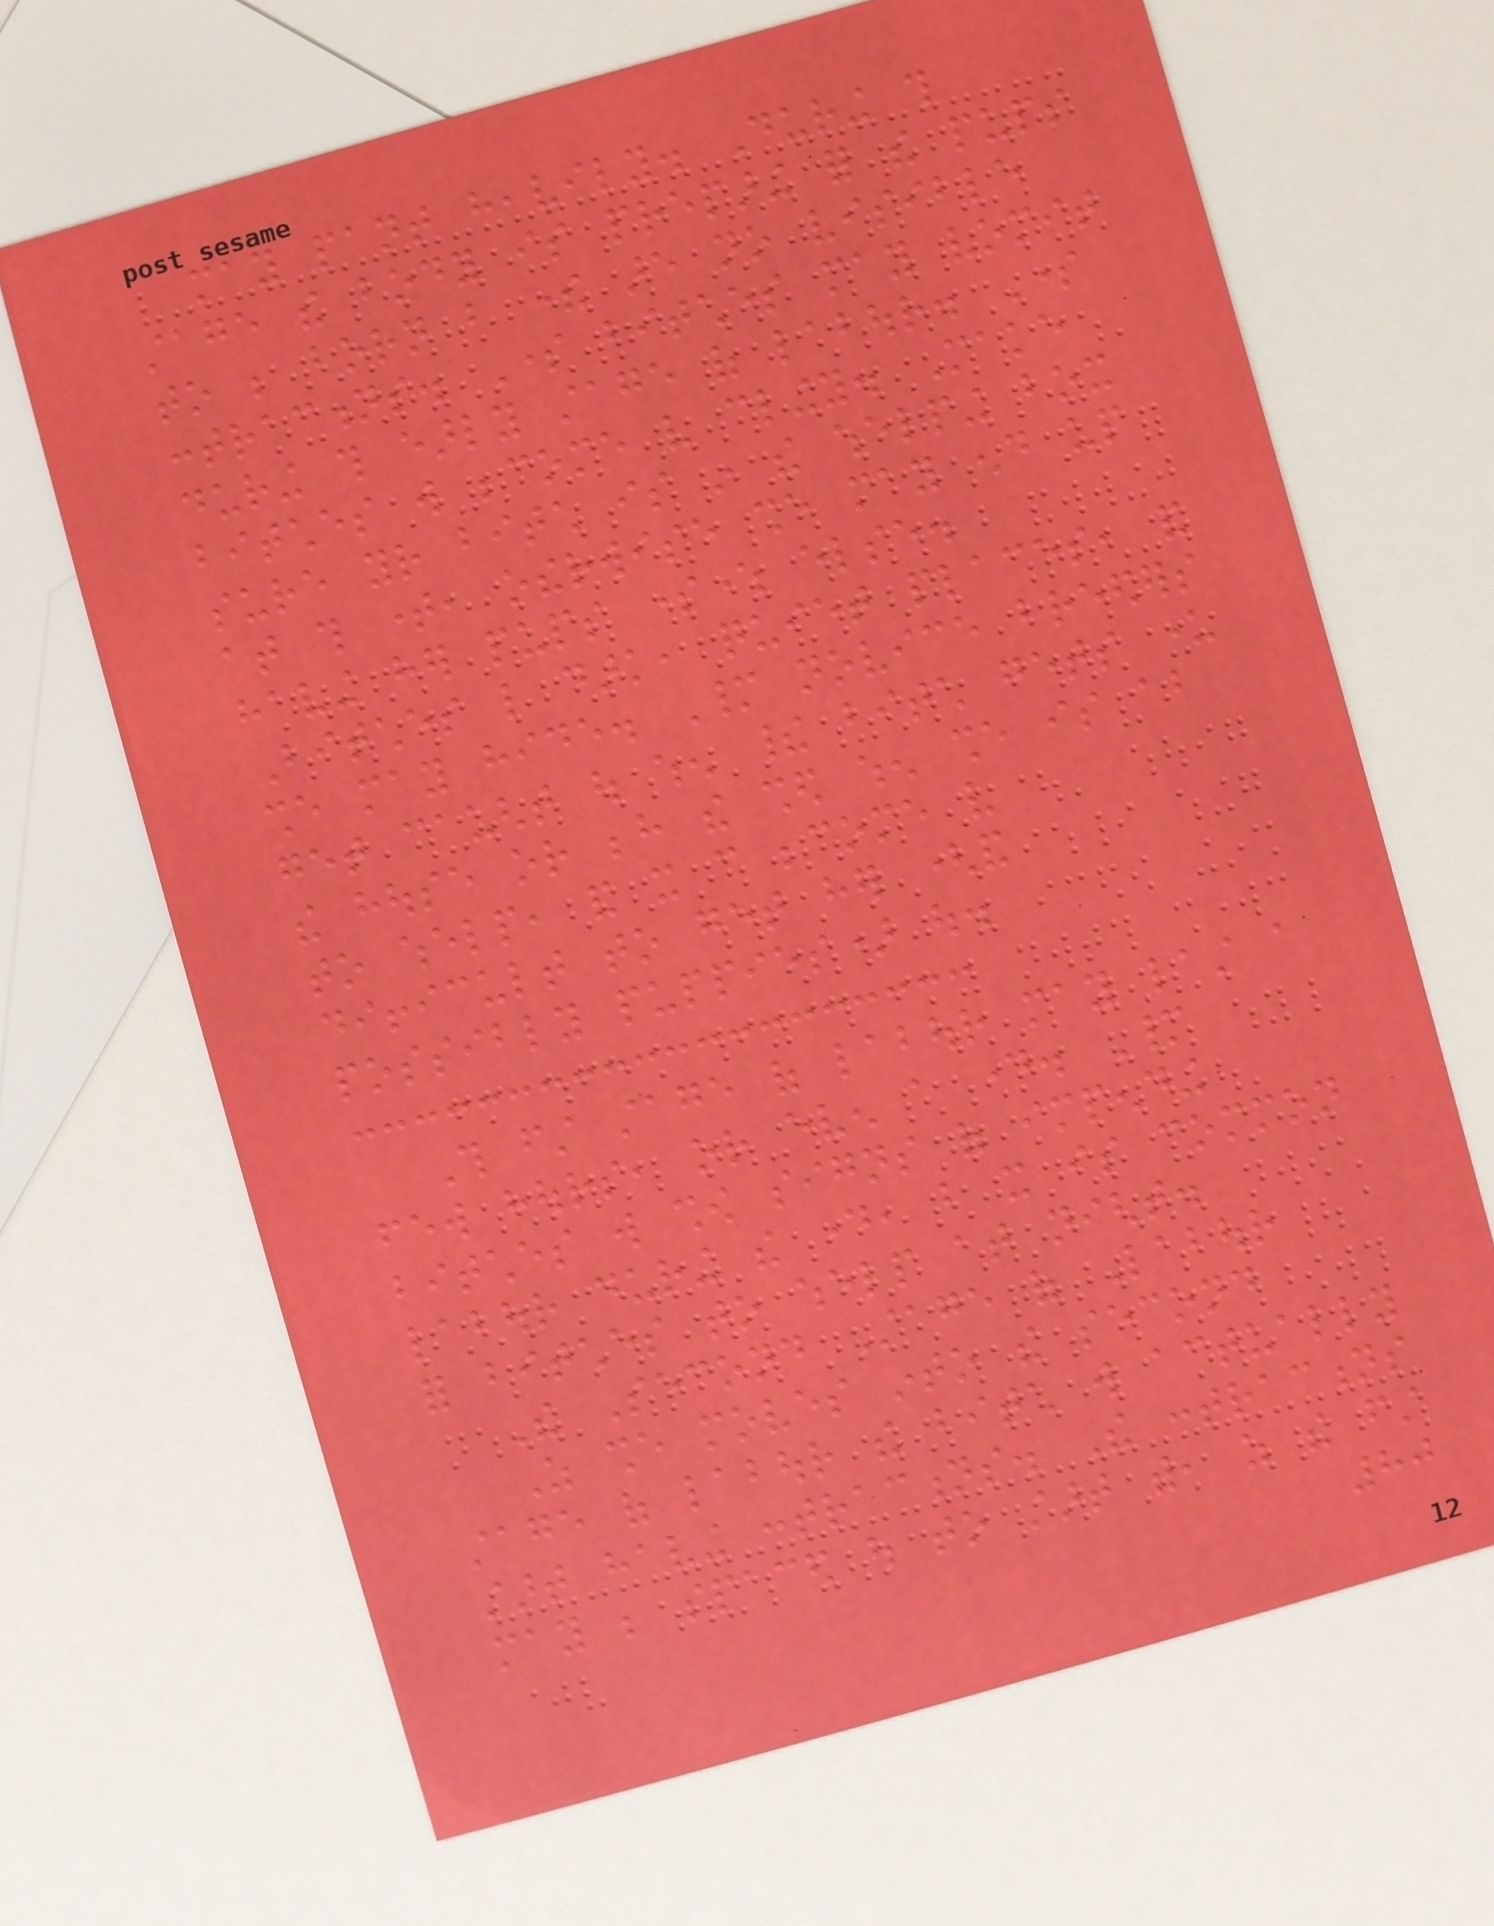may pant heavily. During this
stage the body is preparing for the pups
to be born but there are no visible
contractions. Some bitches may vomit
during this early stage of labour. Some
bitches will become very clingy. Make
sure your bitch is in the whelping box
at this time, otherwise she may end up
having her pups somewhere else.
Bitches like dark, quiet places, and
she may hide. Many novice breeders
get caught out when their bitch gets under
the house or behind the shed when she is about
to whelp, and it can become very
difficult to get her (and
possibly puppies) out.
This first stage of labour may last a
few hours, or even a day. Many
bitches will show signs of impending
labour during the day, but it is common
for bitches to whelp at night.
The Second Stage of Labour
As she moves into the second
stage of labour the bitch will actually
start having contractions. The contractions
may be spaced out to start with, as the first
80
